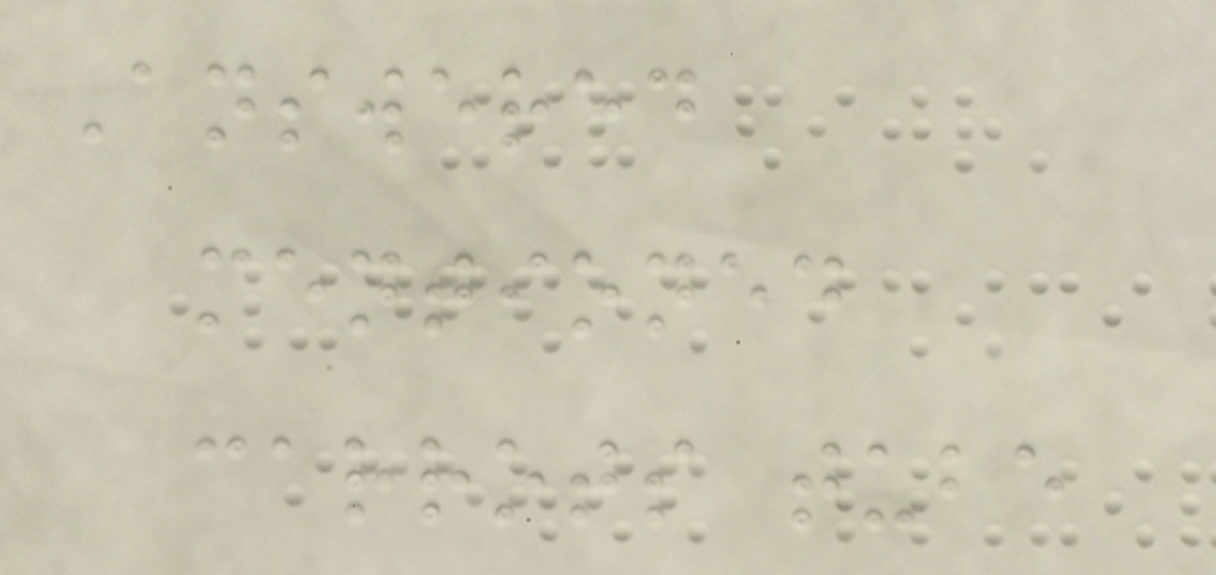Answered
mentioned
carrots tube
